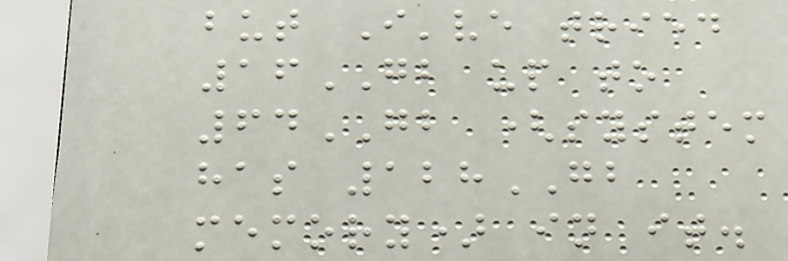but I've tried
16GB up to
64GB (system
has 128GB
memory) in it.
